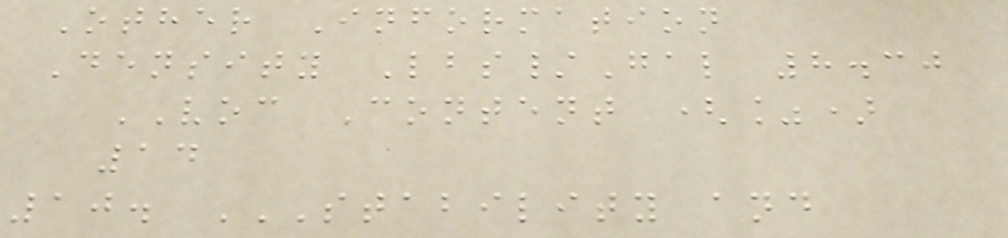Other Information
Density Lbs/Gal 8.30
VOC Content (%)
14
10. STABILITY AND
